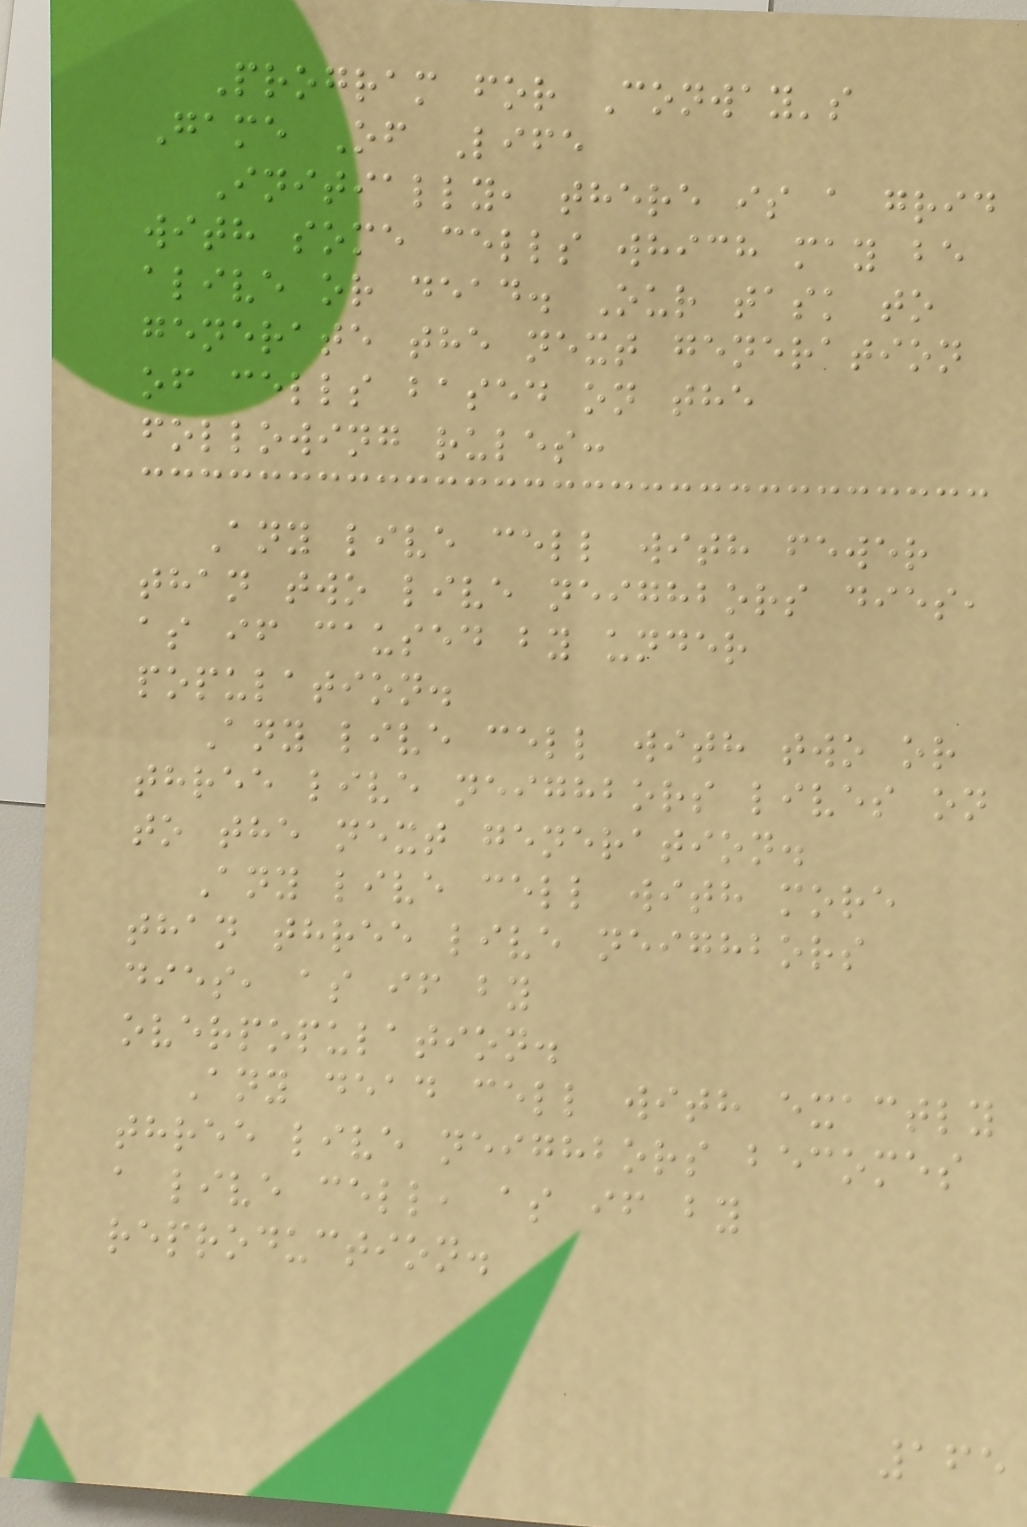Program for Conway's
Game Of Life
Initially, there is a grid
with some cells which may be
alive or dead. Our task to
generate the next generation
of cells based on the
following rules:
Any live cell with fewer
than two live neighbors dies,
as if caused by under
population.
Any live cell with two or
three live neighbors lives on
to the next generation.
Any live cell with more
than three live neighbors
dies, as if by
overpopulation.
Any dead cell with exactly
three live neighbors becomes
a live cell, as if by
reproduction.
165
